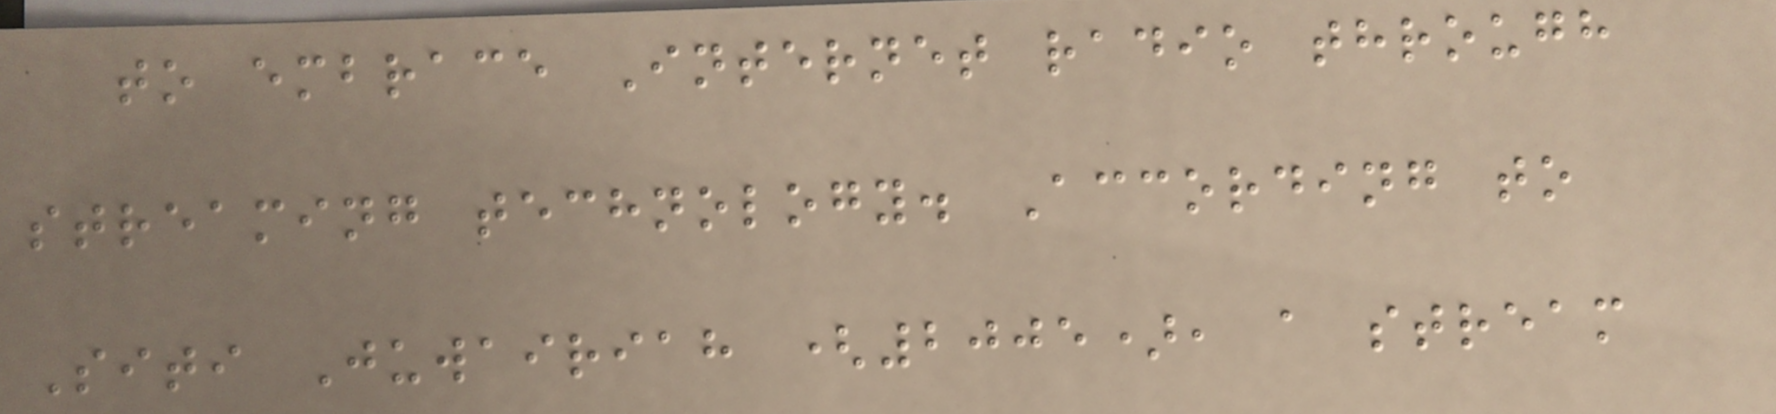to embrace Internet radio through
streaming technology. According to
Siti Juwairiah (2005), a stream
